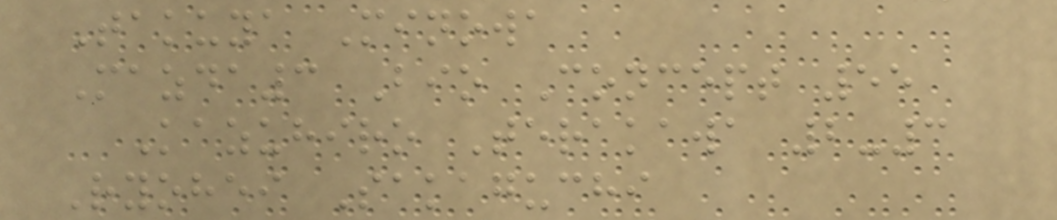Takuya Minowa
Mazda3 Bio Concept 55
Kazuhiro Terakawa 2-3
Ryohei Sakaguchi
